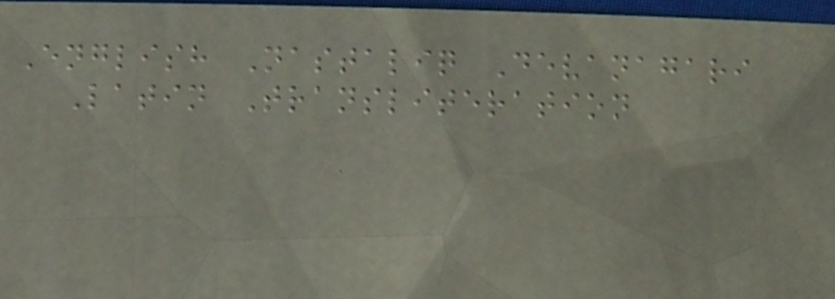English Nastaliq Devanagari
Latin Transliteration
